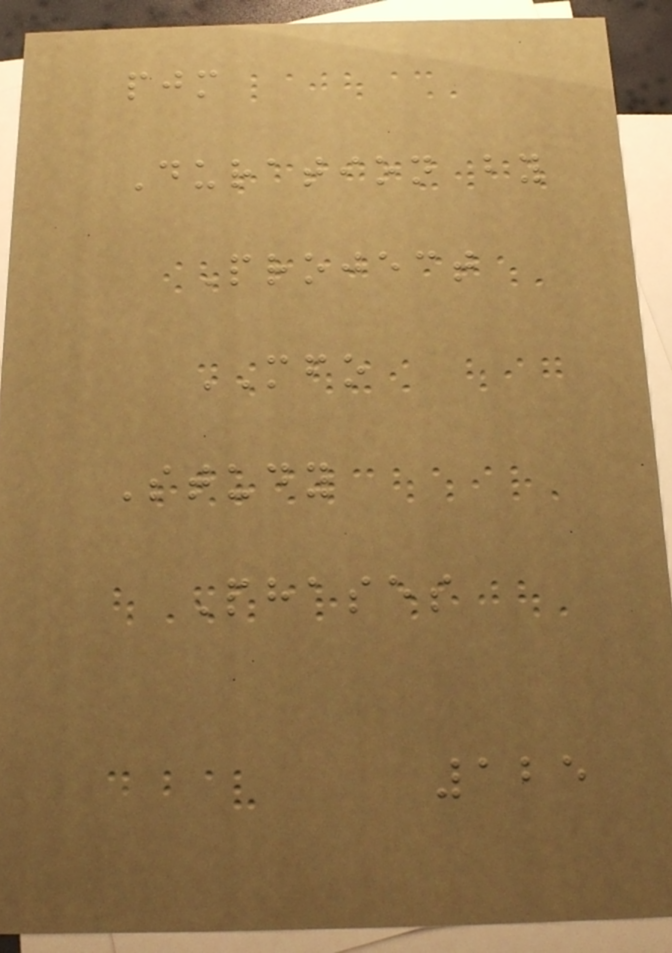pjm
Duration by
Project
MFO
Study
Phases
125
